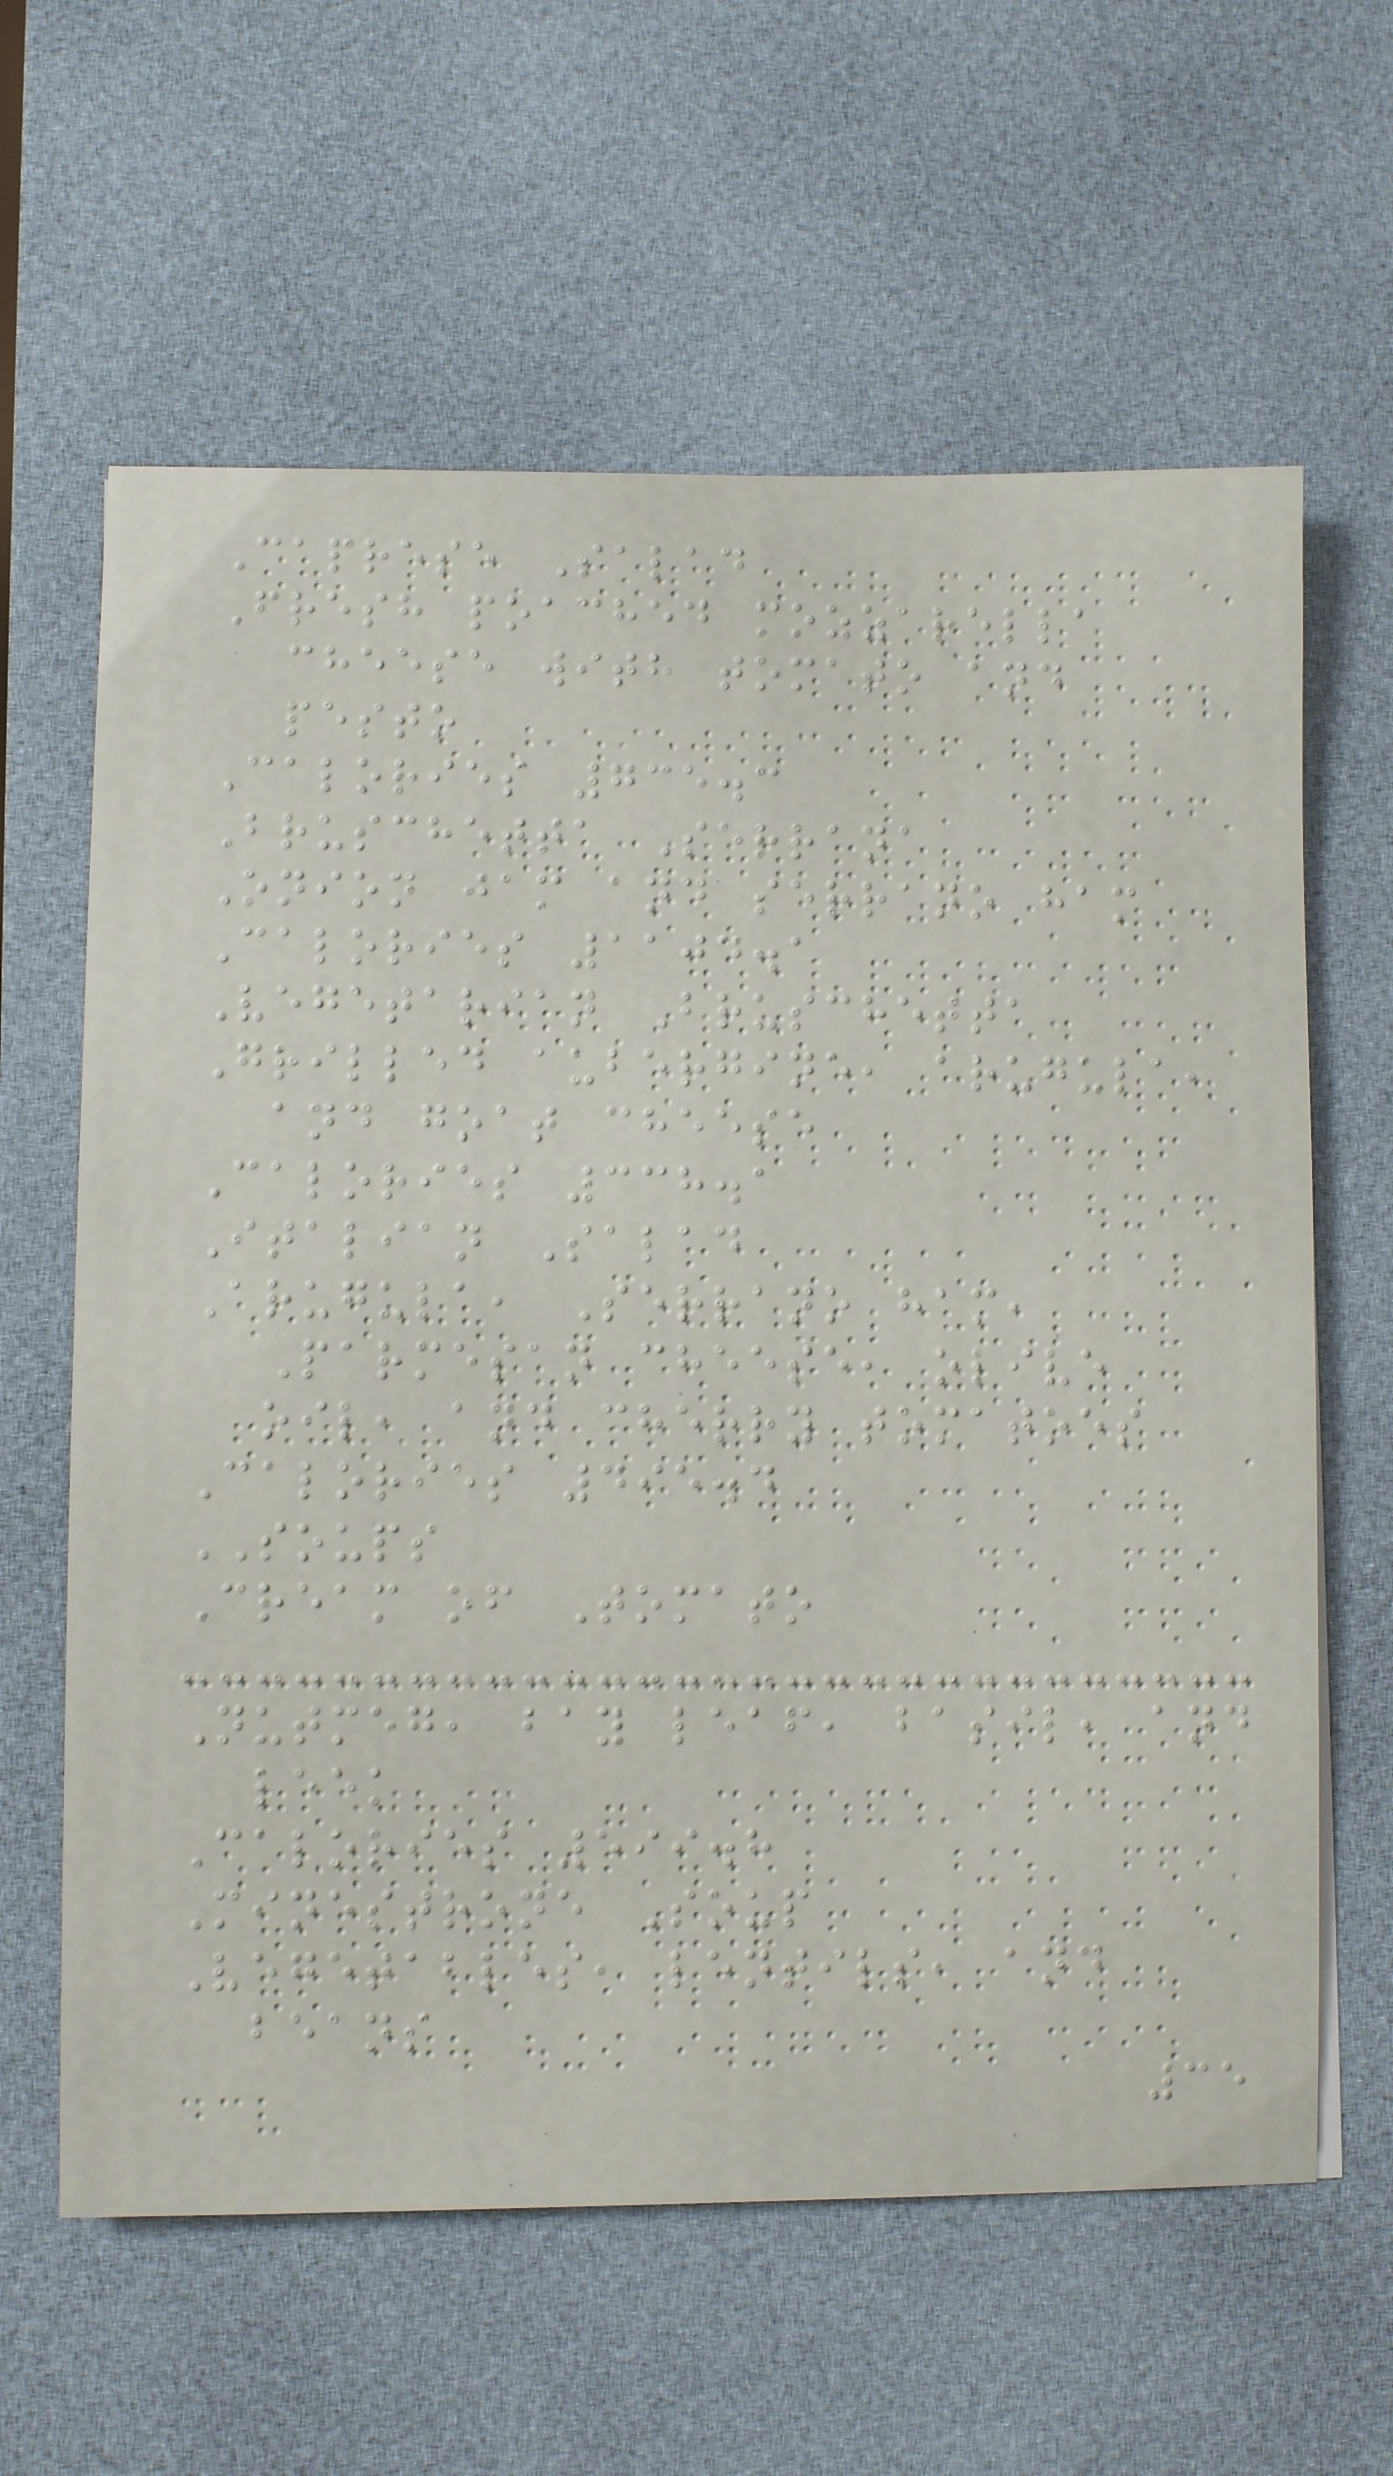Caprese Salad
Fresh poached mozzarella
cheese with tomato and
pesto
Calories 735.3
Bruschetta Serrana
Onion jam and serrano ham
Calories 1104.1
Vegetarian Bruschetta
Grilled aubergine, arugula,
and goat cheese
Calories 338.1
Italian Salad
Arugula, Serrano ham,
Parmesan cheese, olive
oil, and cherry tomatoes
Calories 495.4
SOUPS
Cream of Tomato
Nutmeg, bay leaf, basil, and
leek
Calories 599.8
Minestrone Soup
Vegetables, lentils, and
beans
35
